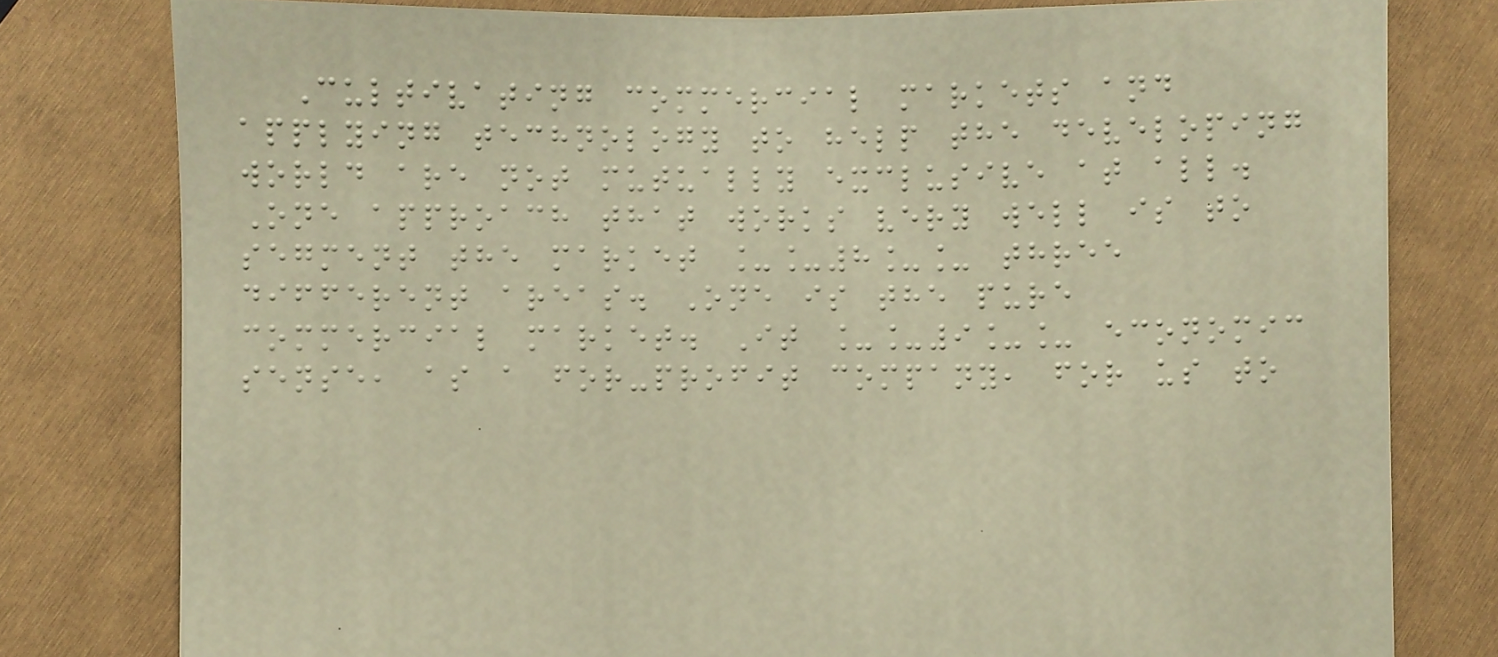Cultivating commercial markets and
applying technology to help the developing
world are not mutually exclusive at all.
One approach that works very well is to
segment the market __8__ three
different areas. One is the pure
commercial market. It __9__ economic
sense, as a for-profit company, for us to
